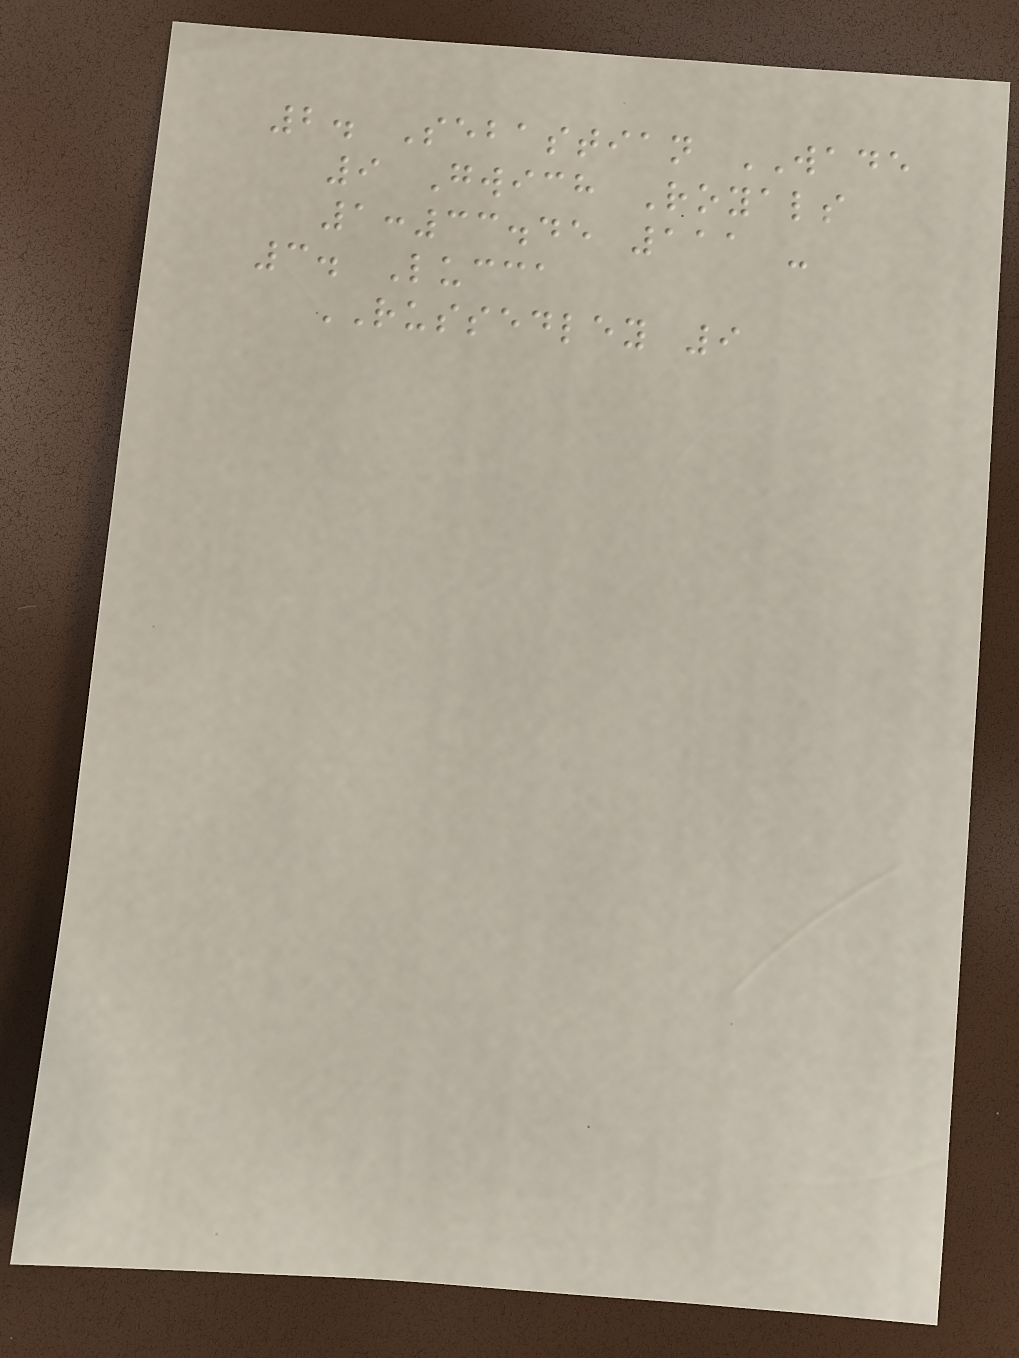2. Sebastian WADE
9 Gwich Royals
1:33.45 111 -
3. Lucca
RUSSEDLEY 9
